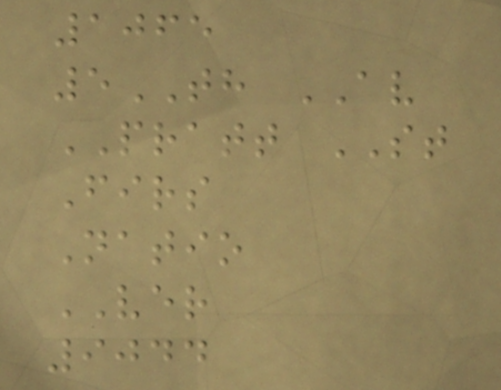1065
5TH AV
PRATT ST
Firs
Natio
VER
9044
